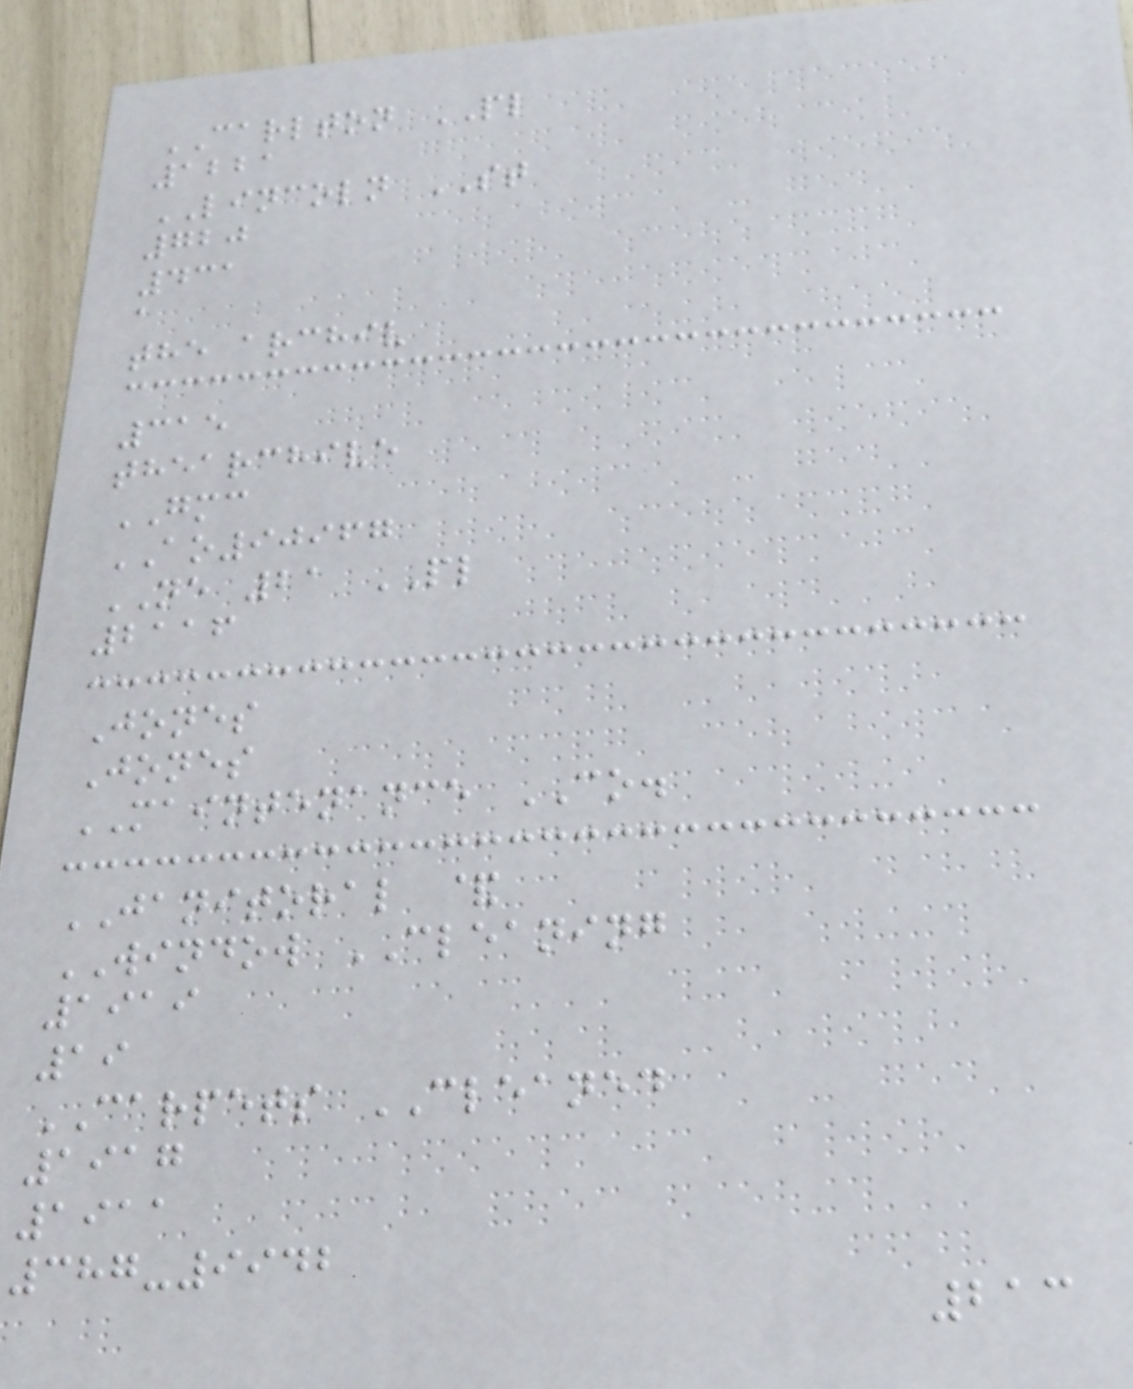CARLTON PL
1221
LINCOLN ST
720
431
a
the archiv
315
thearchive
GMC
AO90967
NE 21 PL
2116
Jones
Jones
MAINTENANCE CO.
JANITORAL &
WINDOW CLEANING
1919
19
CARPETS CLEANED
1917
1911
387-9942
213
